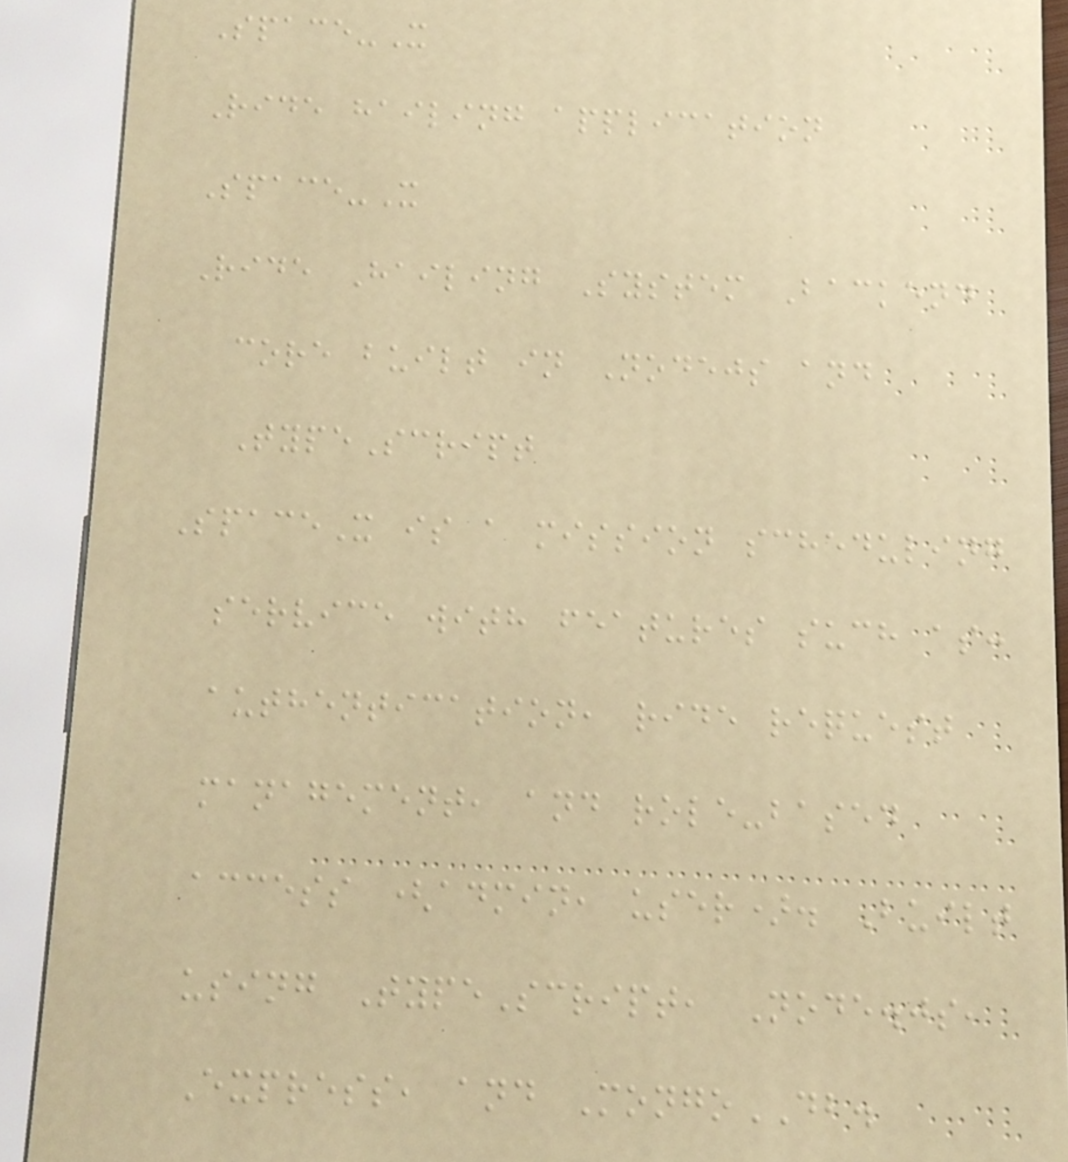Space-X
Ride hailing application
Space-X
Ride Hailing System Backend
core built in Nodejs and
TypeScript
SpaceX is a mission scheduling
service with features such as:
authentication, ride request
management, and role-based
access (admin, user). Built
using TypeScript, Node.js,
Express, and MongoDB.
